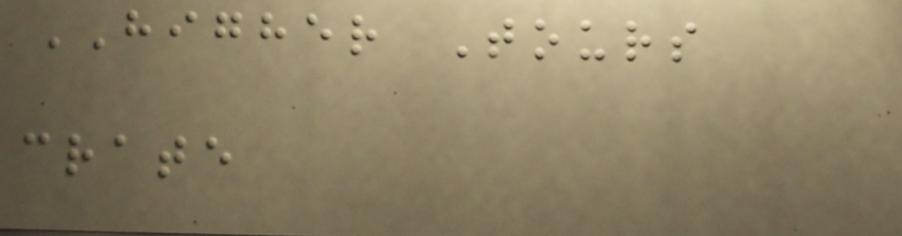HIGHER Tours
crate
